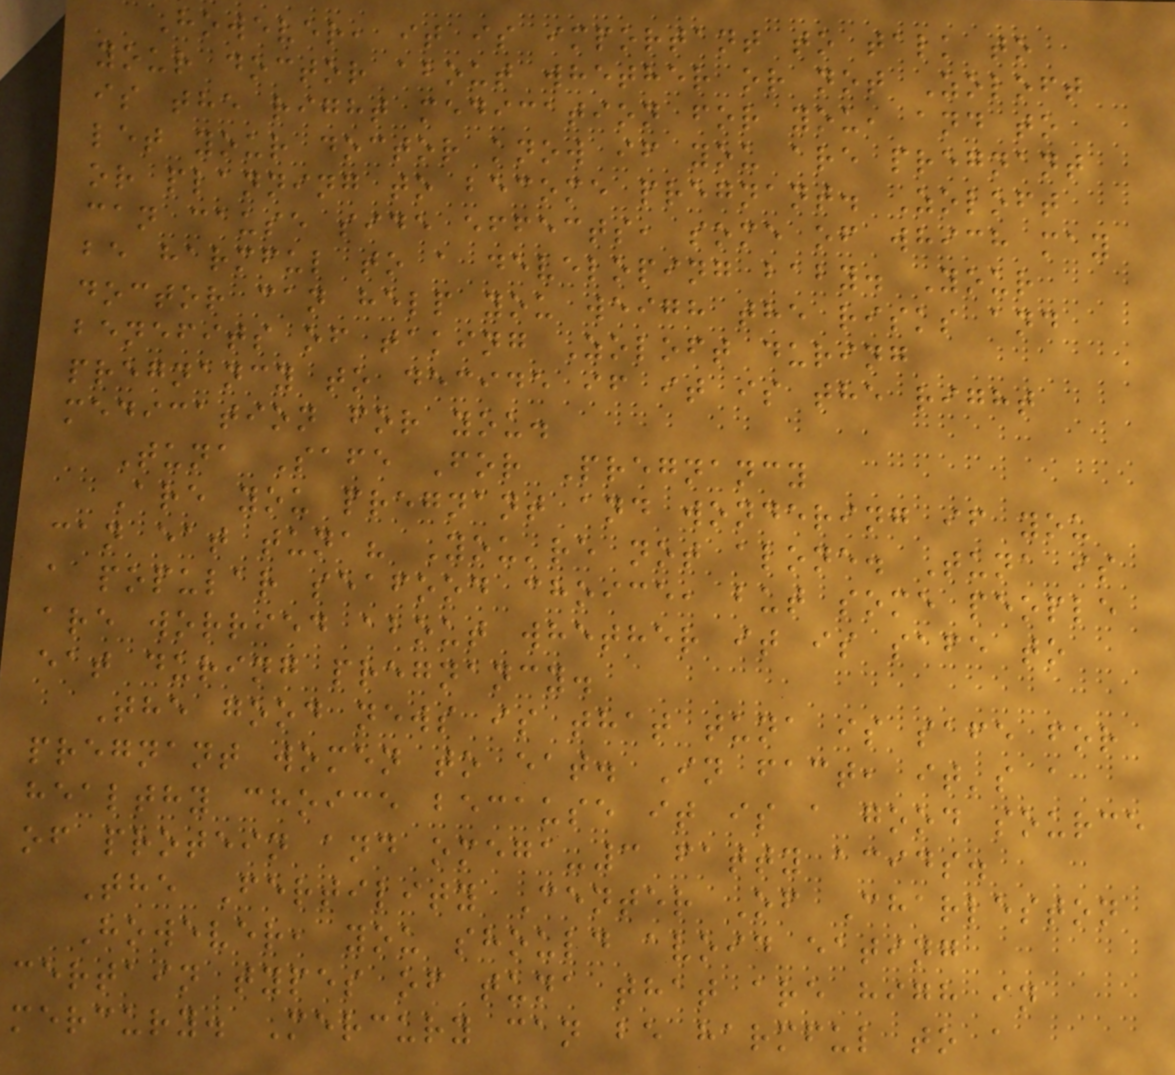However, it is important to talk to
your doctor about whether or not Zoloft
is the right medication for you, and to
let your doctor know if you are pregnant
or planning to become pregnant. Zoloft
can cause side effects, some of which may
be harmful to a developing baby. Your
doctor can help you weigh the risks and
benefits of taking Zoloft during
pregnancy to decide if it is the right
medication for you.
Tuna Safe For Pregnancy
Are you pregnant and wondering if you
can eat tuna? You're not alone. Tuna is
a popular seafood choice, but some people
are worried about whether it is safe to
eat during pregnancy.
The good news is that tuna is safe for
pregnant women to eat. In fact, it's a
healthy choice because it is a good source
of protein and omega-3 fatty acids.
The Fertility Center Of Charleston
However, you should avoid eating
certain types of tuna that are high in
mercury. Mercury can be harmful to a
